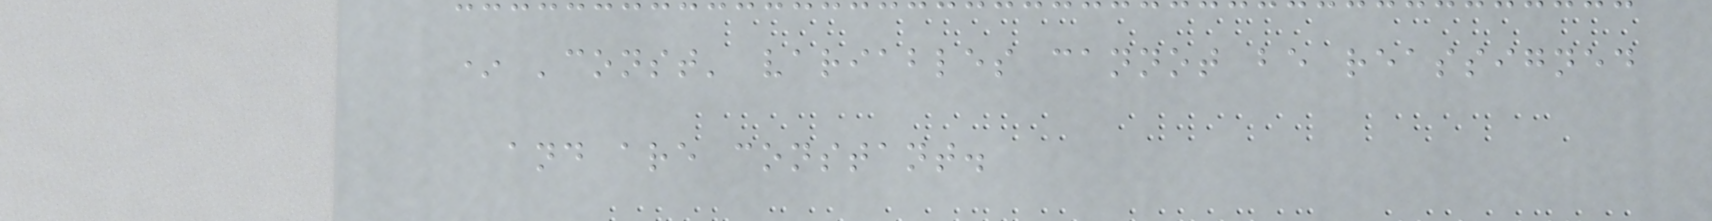* 'const' variables cannot be reassigned
and are constant.
